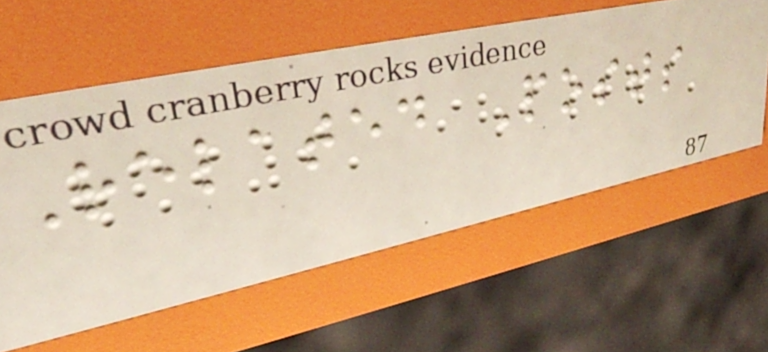Related Posts
